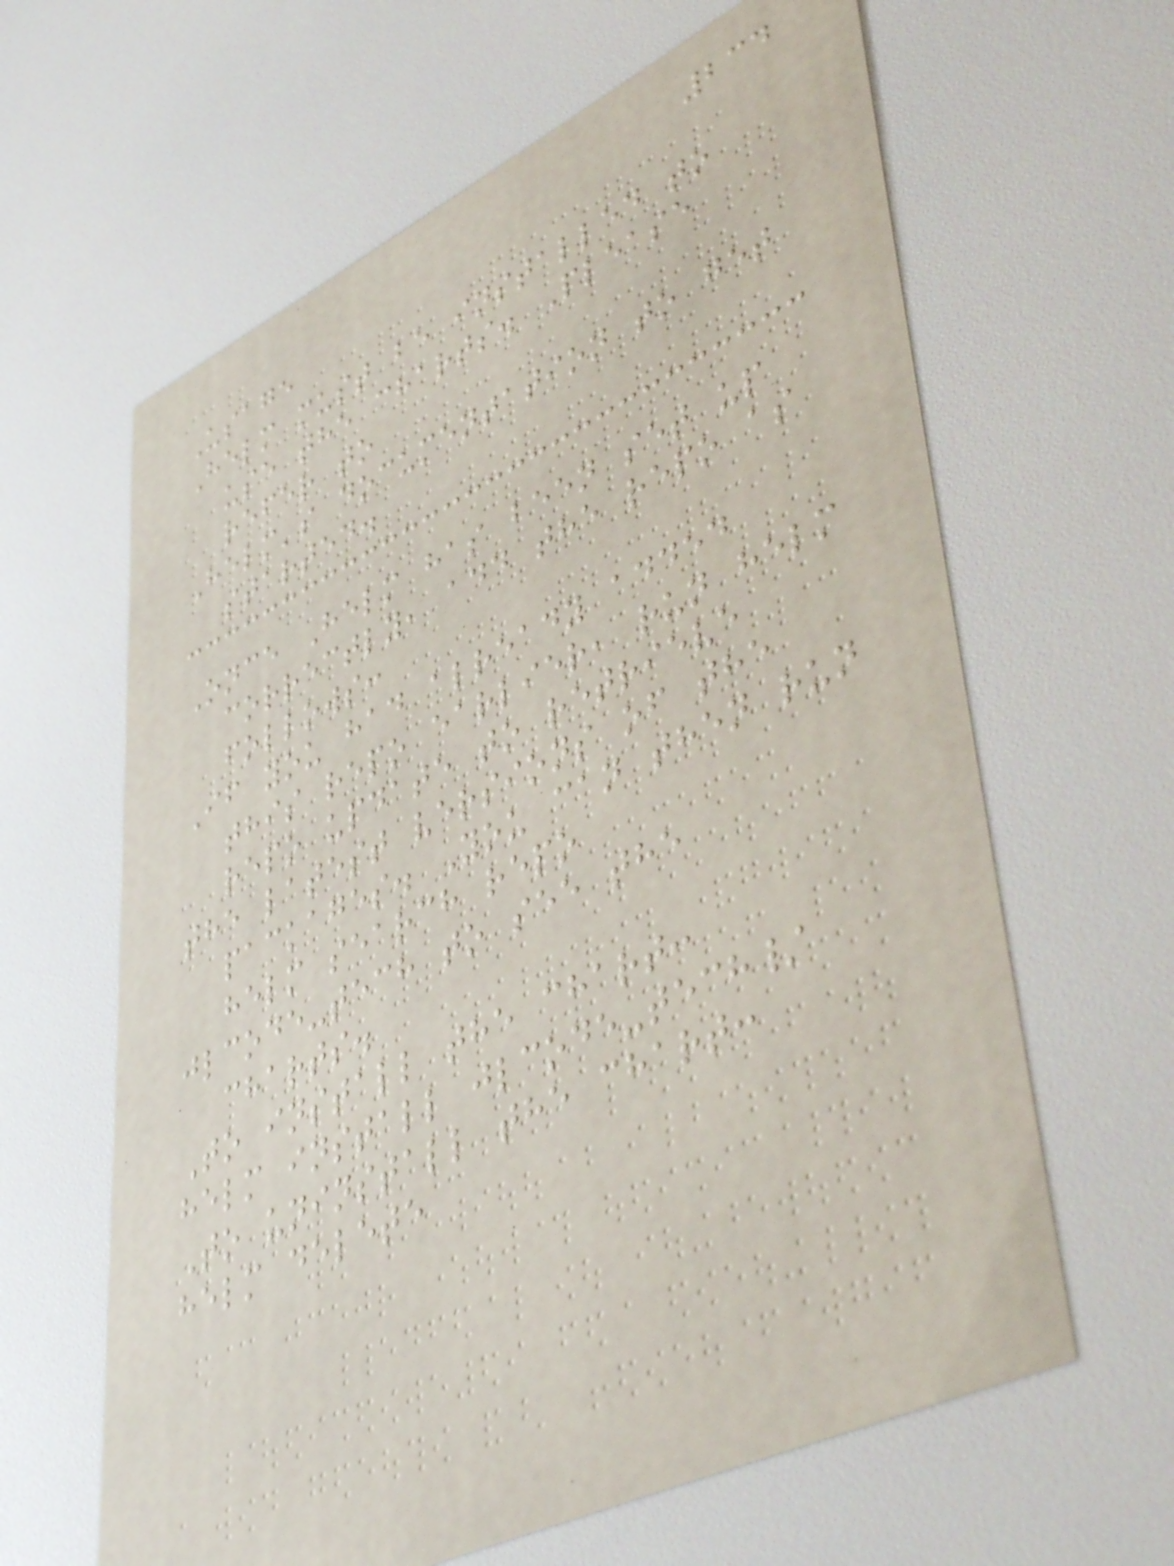234
Usage
Helm must be installed to
use the charts. Please
refer to
Helm's documentation to get
started.
Once Helm has been set up
correctly, add the repo as
follows:
If you had already added
this repo earlier, run helm
repo update to retrieve
the latest versions of the
packages. You can then run
helm search repo
jlcode-tech to see the
charts.
To install the chart:
helm install jlcode-tech/
To uninstall the chart:
helm delete
